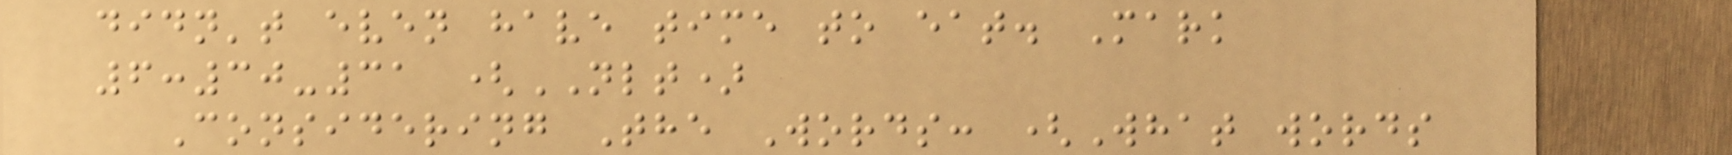didn't even have time to eat. Mark
6:30-31 (NLT)
Considering The Words: (What words
